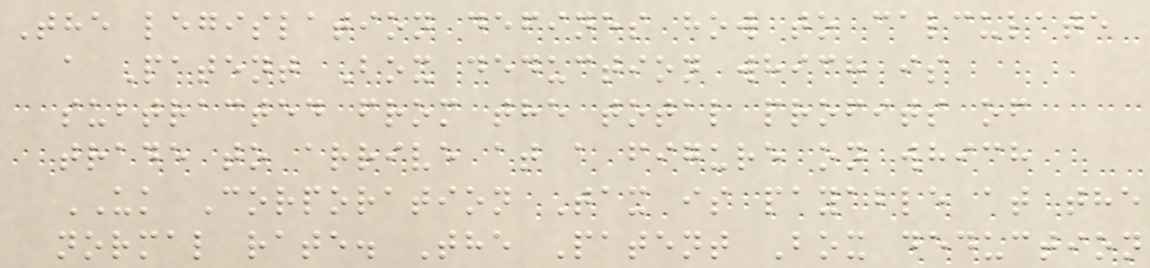The legislation defines how to calculate
a Patent Box deduction which is
subtracted from the total profits of
trade to arrive at a figure on which
UK Corporation Tax is payable at the
normal rate. The Patent Box deduction
